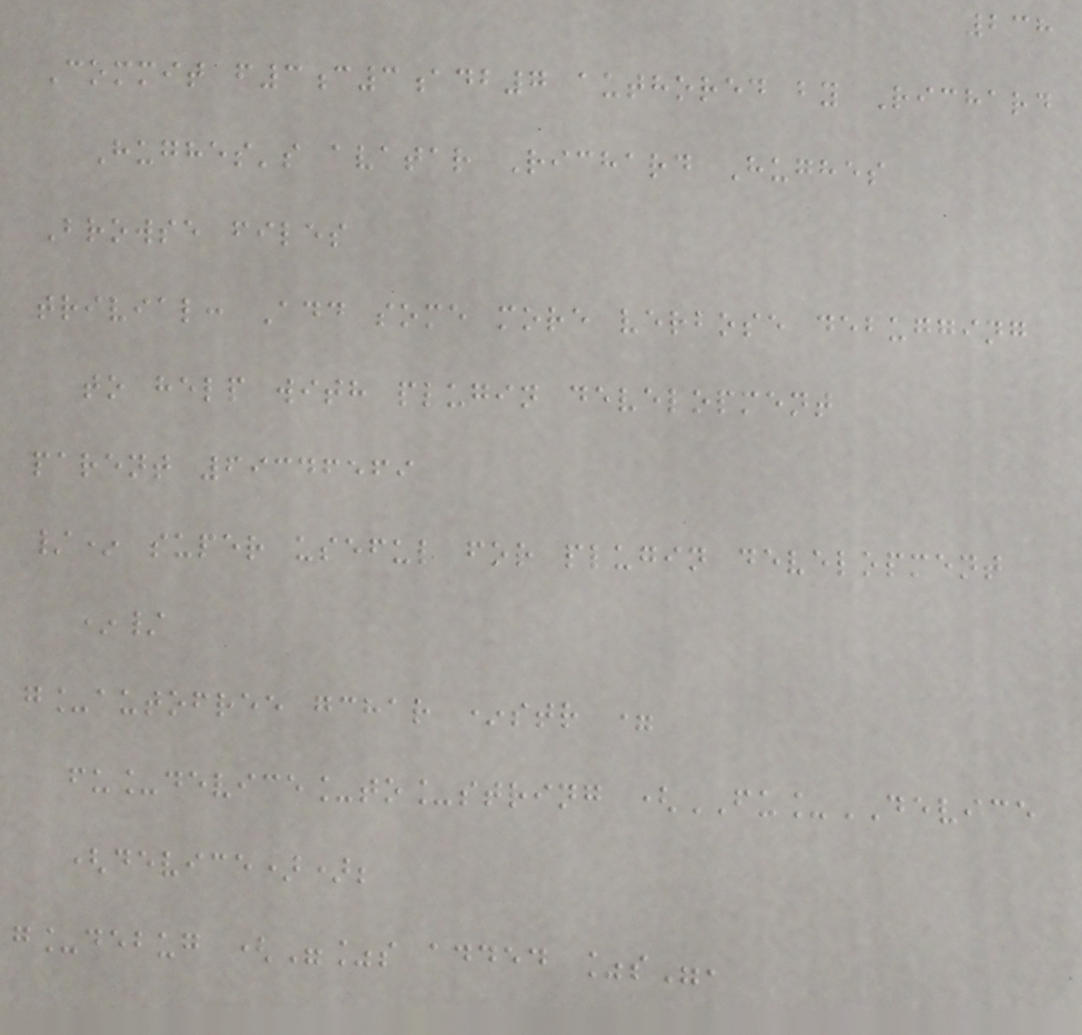238
Commit f3c3adb7 authored by Richard
Hughes's avatar Richard Hughes
Browse files
trivial: Add some more verbose debugging
to help with plugin development
parent 69346569
/* super useful for plugin development
*/
g_autofree gchar *str =
fu_device_to_string (FU_DEVICE
(device));
g_debug ("%s added %s",
